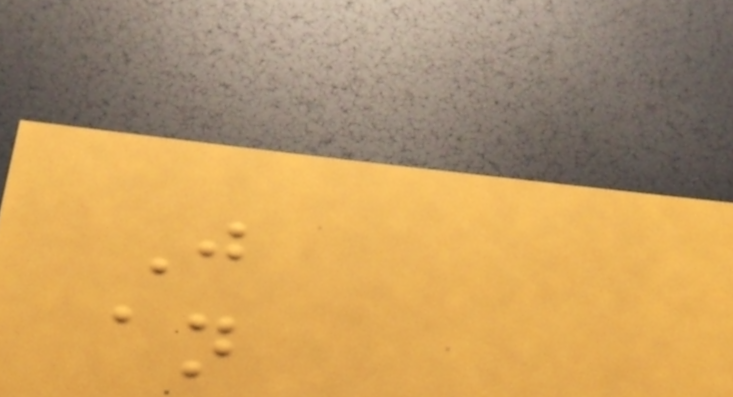J
an
